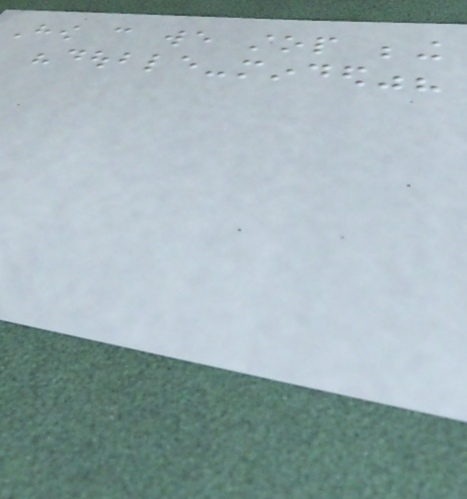How can we stop being
"double-minded"?
